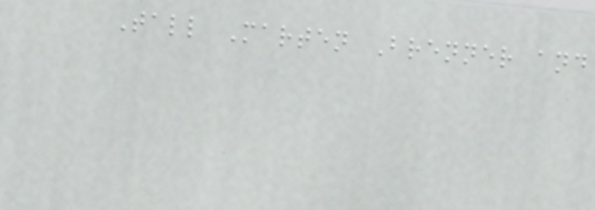Tall Marten Brenner and
